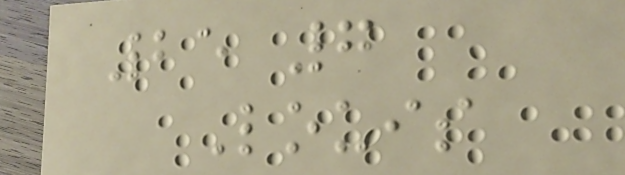25 7
Louis
